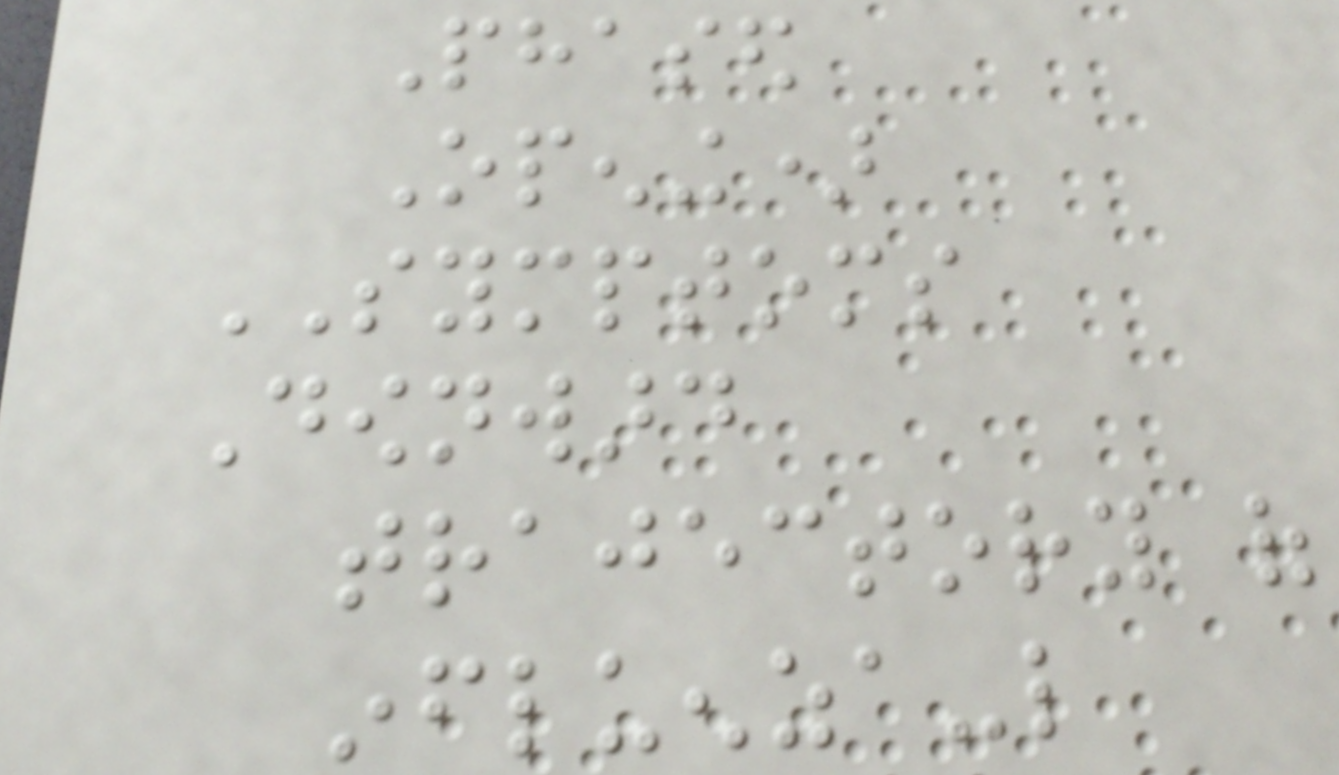Phased
Opening)
SYMPTOMS
Downward
trajectory of
influenza-like
